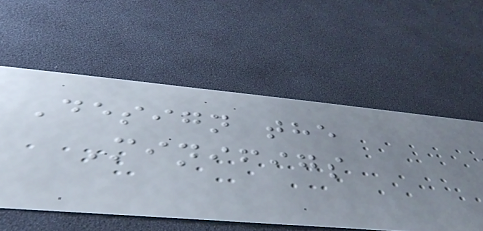Design the
Minifigs
